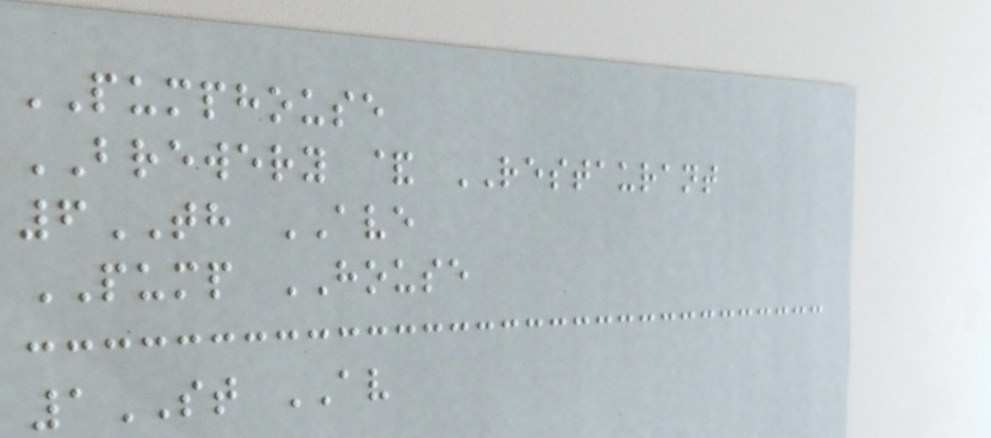PUMPHOUSE
BREWERY & RESTAURANT
6TH AVE
PUMP HOUSE
1ST AV
